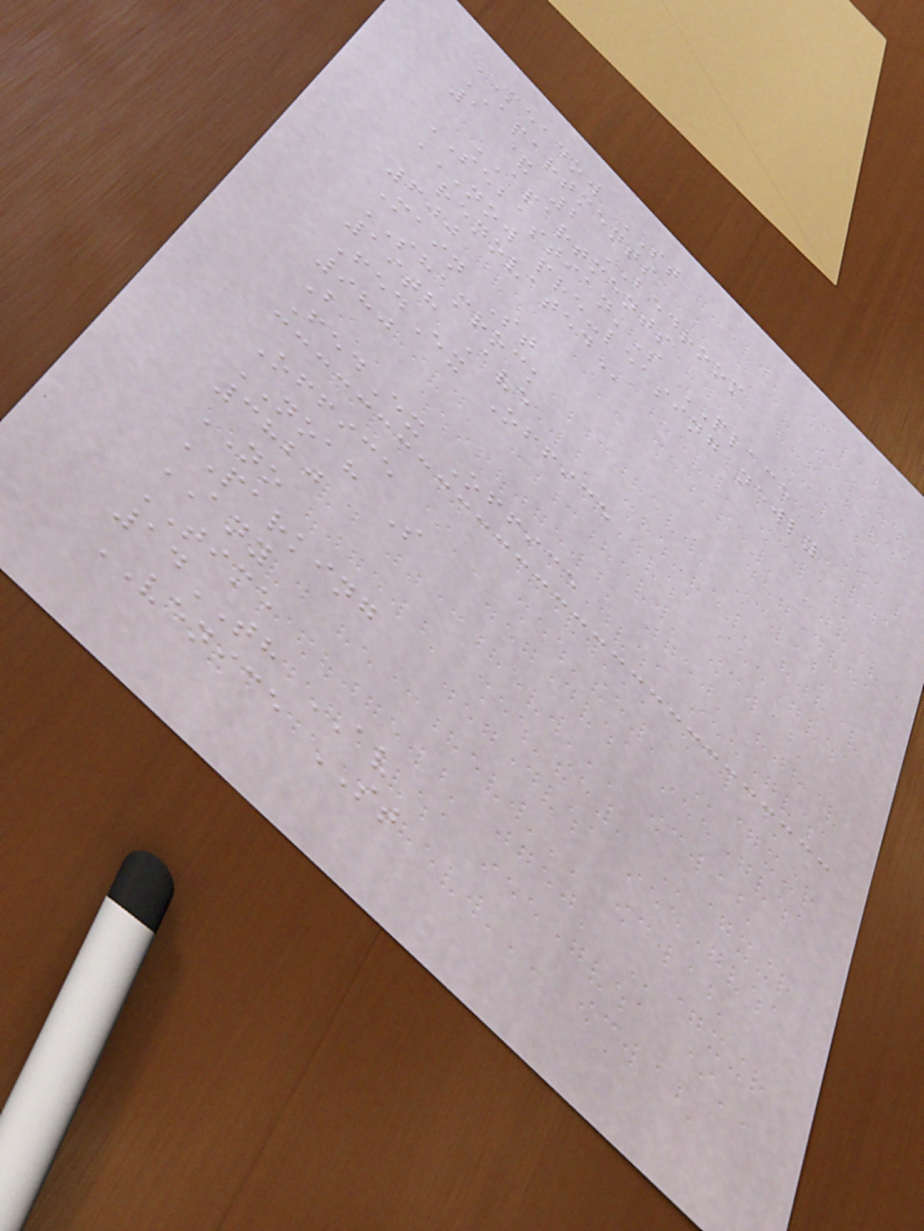MEADOW ST
APARTMENTS
1 & 2 BEDROOM
APARTMENTS
SEBASTIAN'S PLACE
NOW PRE-LEASING NEWLY
RENOVATED
600
Main St
SHAMROCK
19th Ave
FedEx Office
980
B
FedEx Office
Office
NOAH S
3820
NO
PARKING
ANY
TIME
14TH AV
VENICE ST
